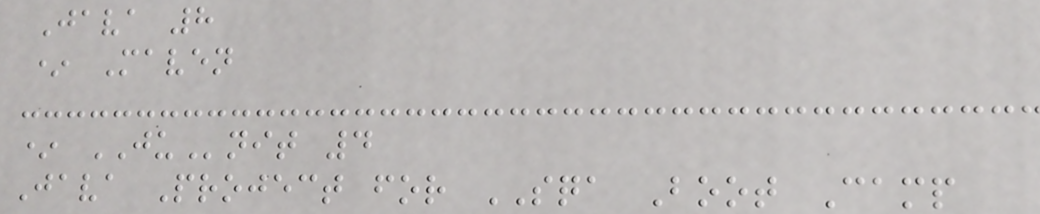Java 8
* Maven
* JUnit 4
Java Project for SQA Boot Camp
